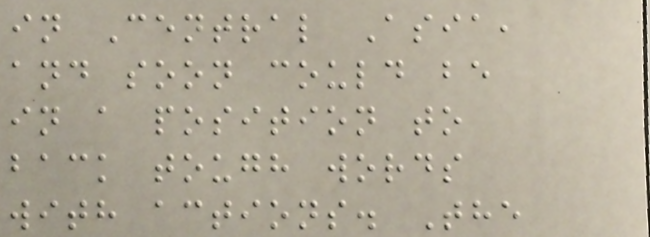in Central Asia,
and soon could be
in a position to
back tough words
with actions. The
